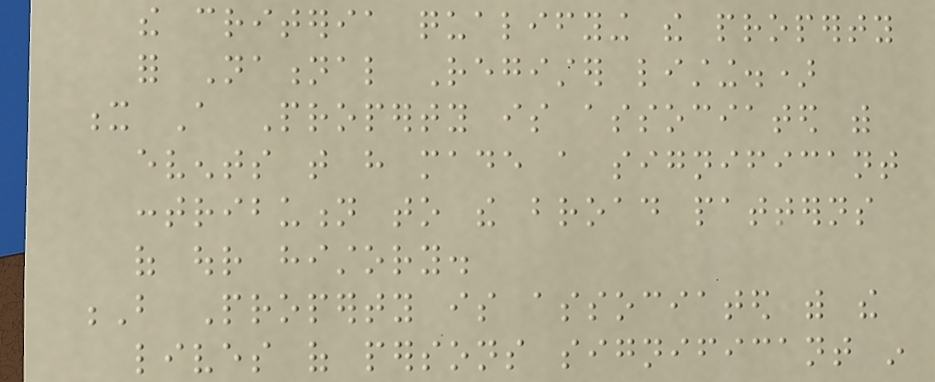the criteria qualifying the property
for National Register listing.)
x A Property is associated with
events that have made a significant
contribution to the broad patterns
of our history.
B Property is associated with the
lives of persons significant in
